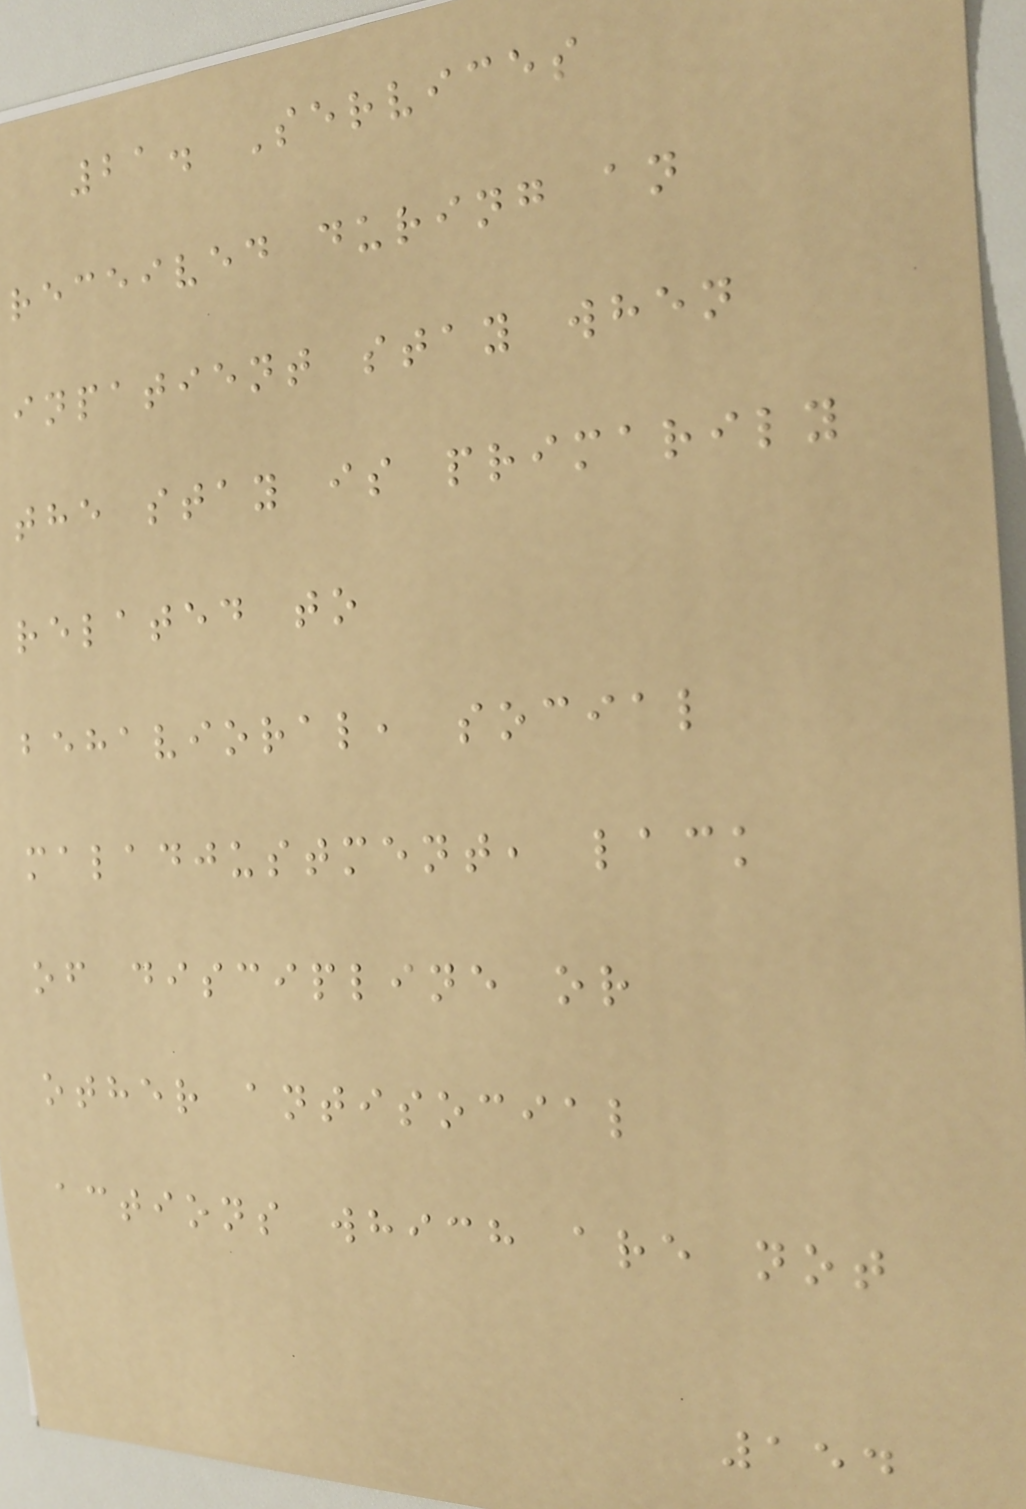21. Services
received during an
inpatient stay when
the stay is primarily
related to
behavioral, social
maladjustment, lack
of discipline or
other antisocial
actions which are not
154
